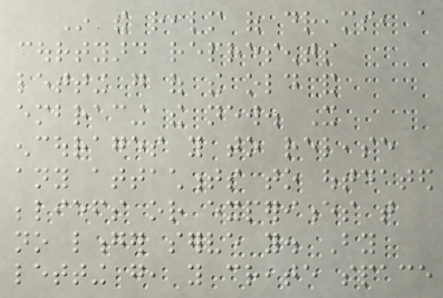In the realm of dreams, a
courtyard represents
letting go of the old and
embracing the new. It
encourages you to release
any attachments to outdated
beliefs or experiences that
no longer serve you. By
letting go, you create space
